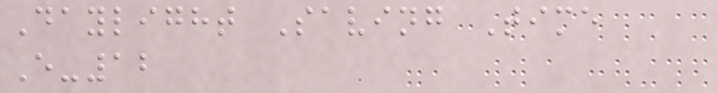Daylight Saving Time
E-12
